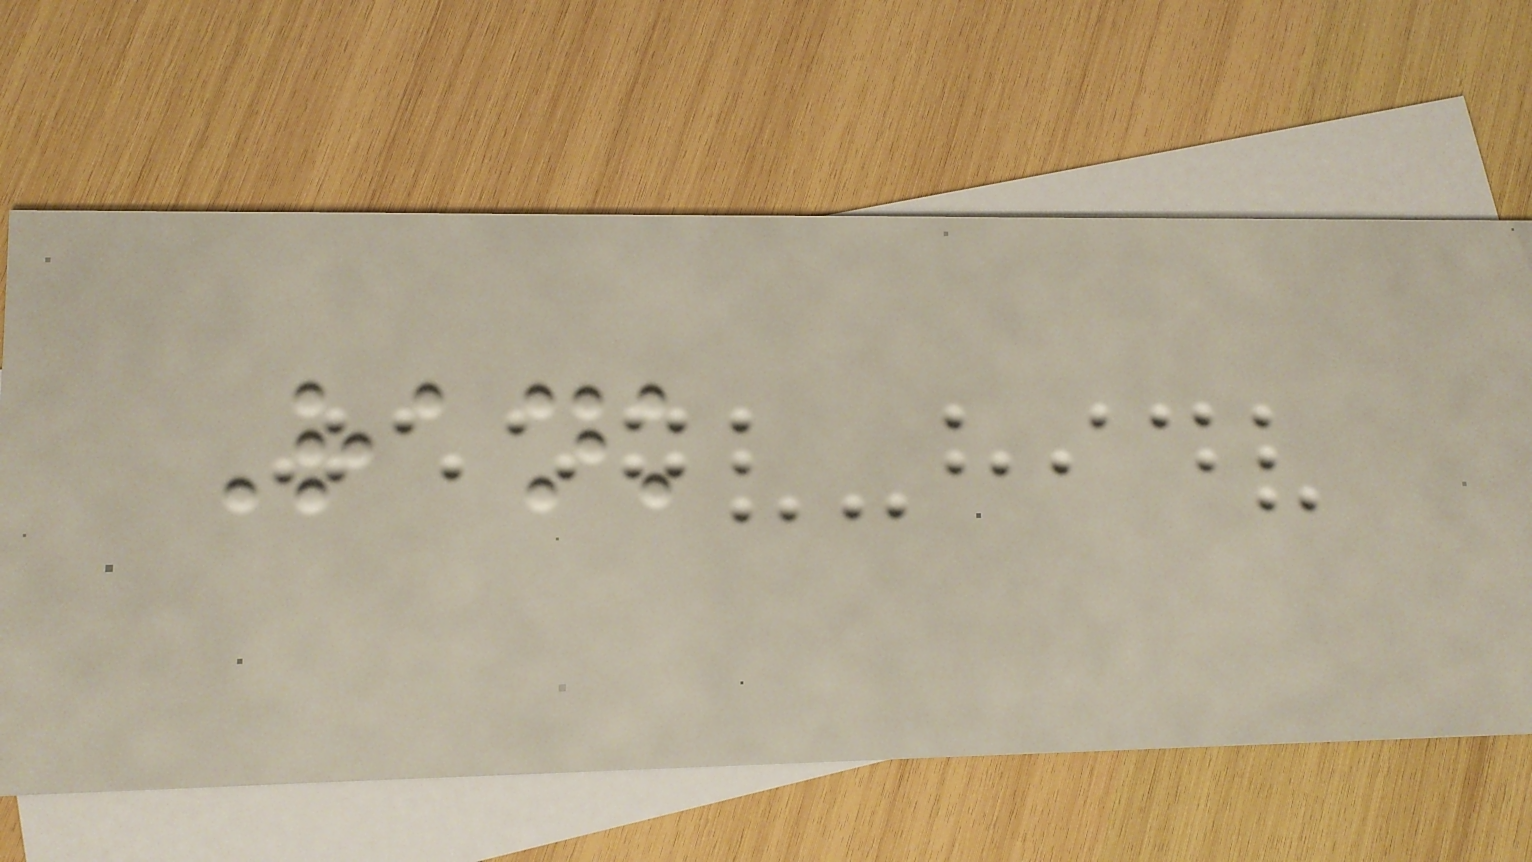Rank
